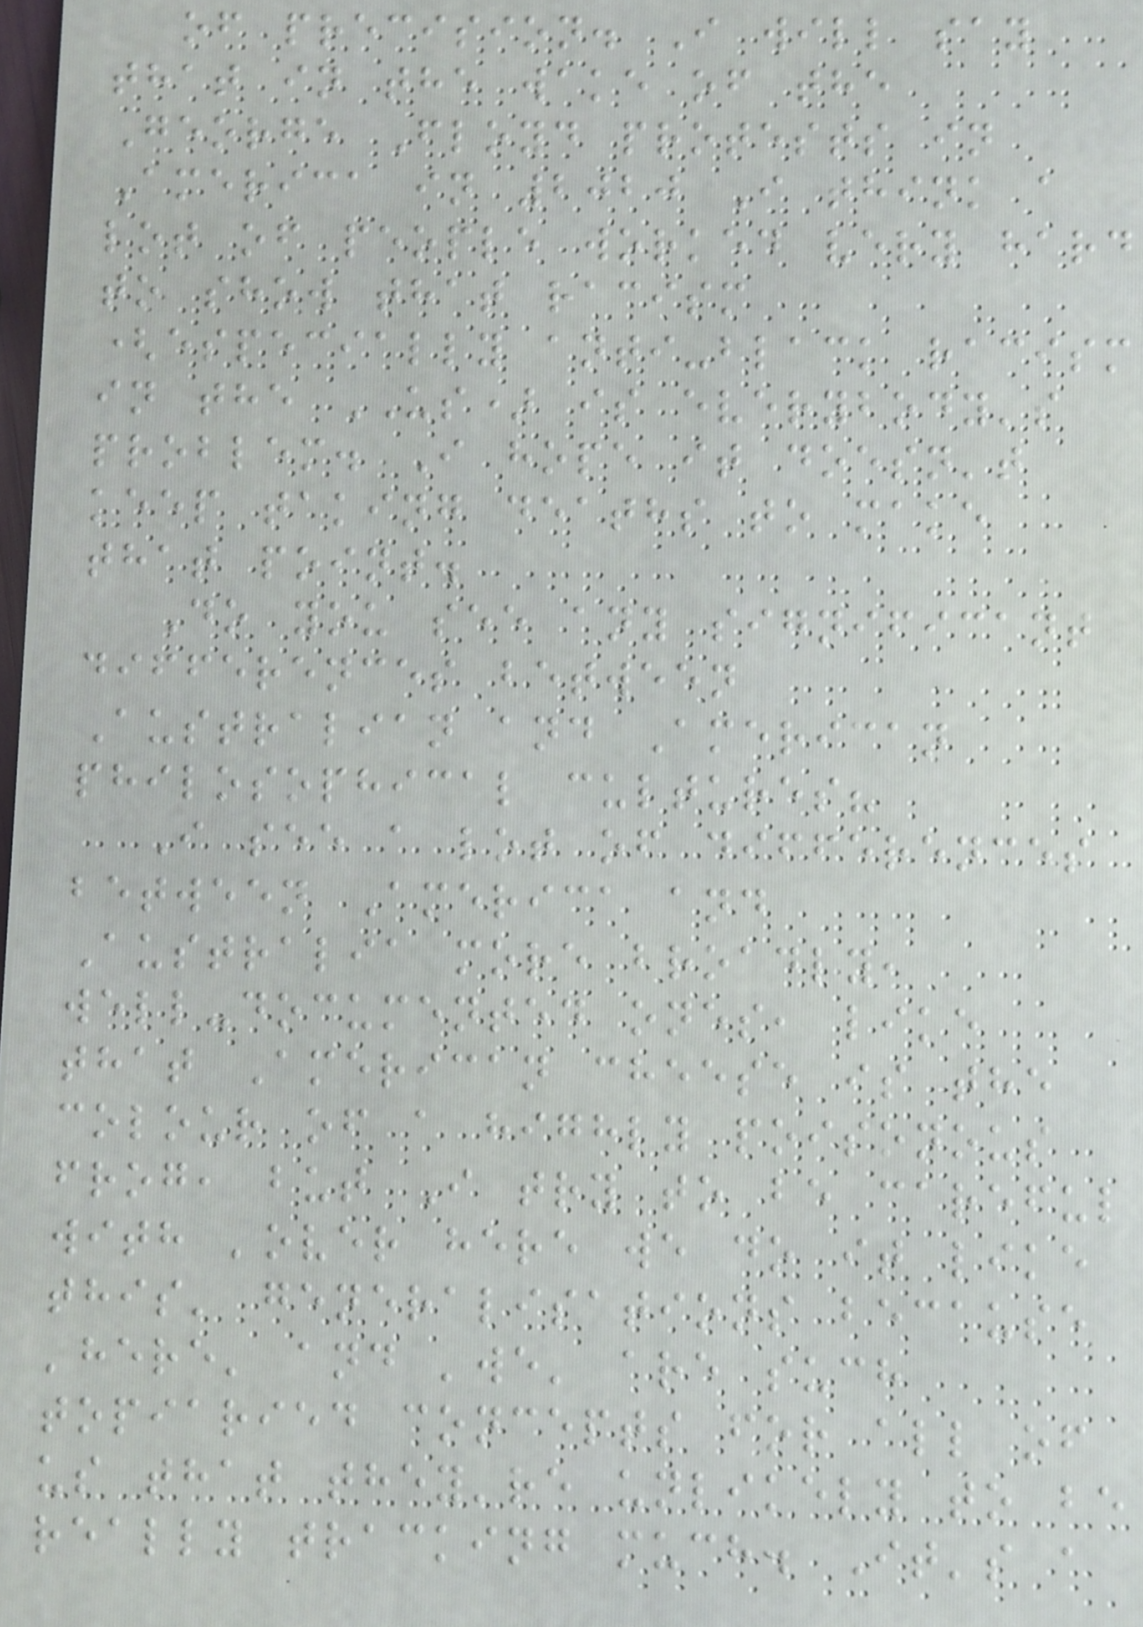of precision. I will say
that in the wake of the
George Floyd protests in
America in 2020 I think a
lot of people worked very hard
to show that racism
(especially anti-black racism
in the US) is everybody's
problem. I hope it doesn't
keep taking deaths to make
that point.
Do you see any significant
differences between
Australian and American
philosophical cultures?
I see a lot of differences
between America and
Australia more broadly,
well-documented ones, like
that American cheese is the
colour of a highly poisonous
frog, but I try to be careful
with 'over here we do it like
this' generalisations because
'here' and 'we' are such
topiaried concepts for all of
us that they're unlikely to be
really tracking much. It's a
